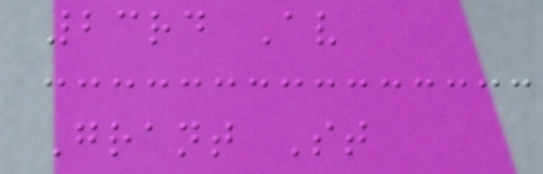23rd Av
Grant St
